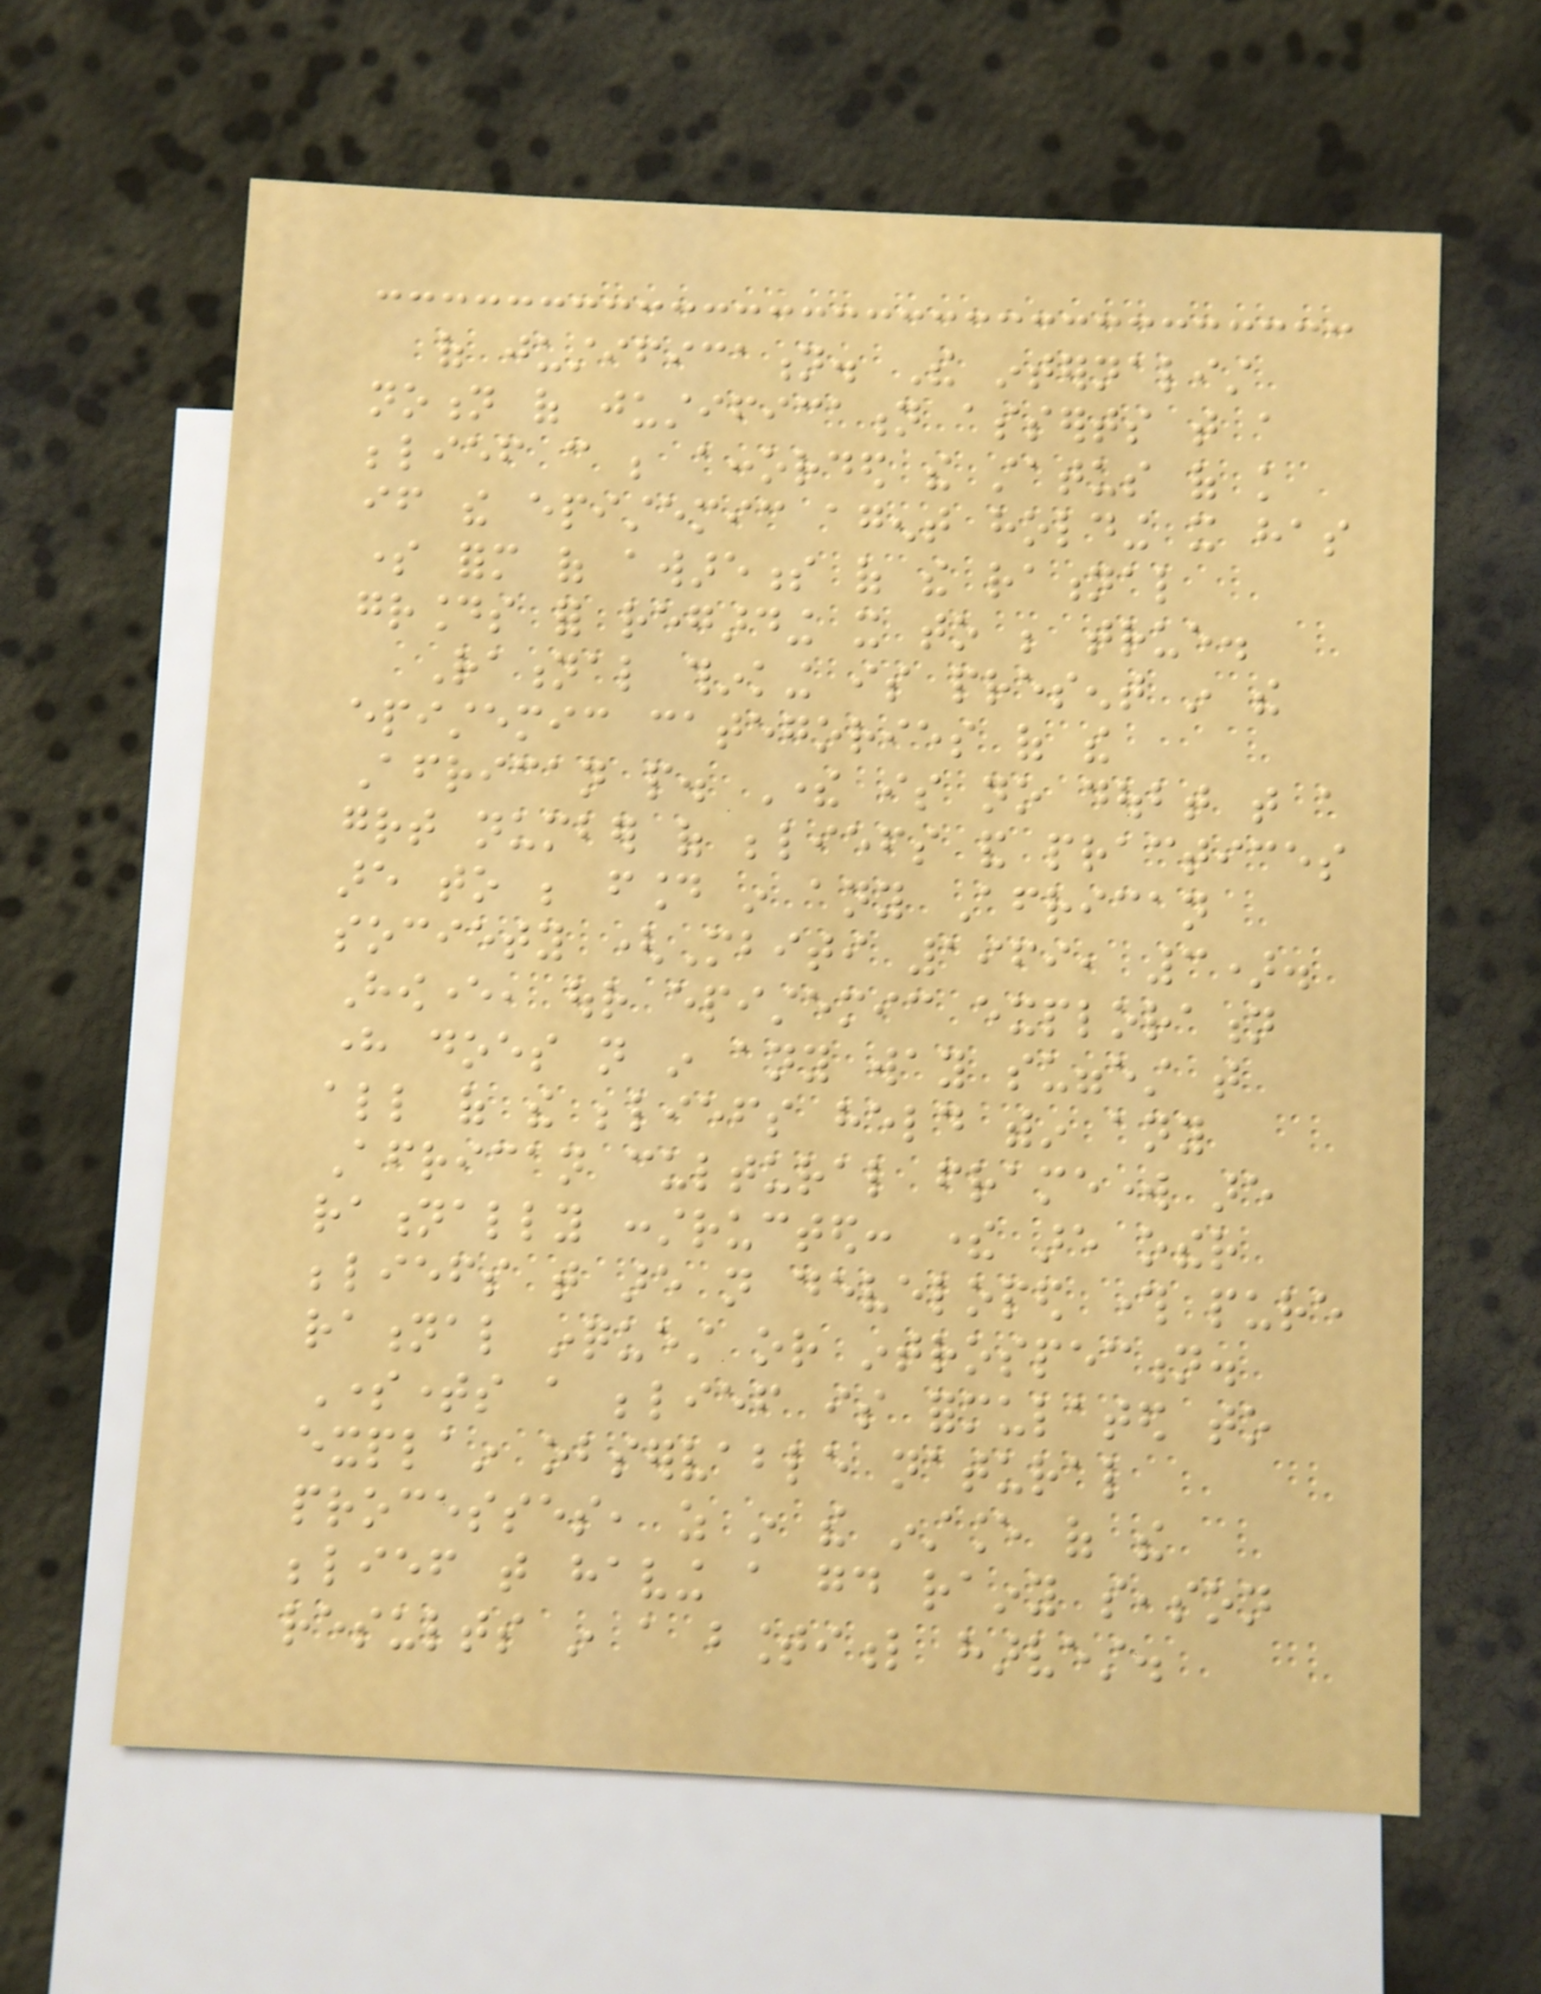of justification. The internalist
notion of justification asserts that a
belief can be accorded the status of knowledge
if the epistemic agent holding it has
some form of awareness of the rational
grounds for regarding it to be true.
Rational thinking is present in the
epistemic categories of the
African people. There is no doubt that a
great number of beliefs and practices
are to be found in any African
society (Mbiti 1969, 3).
However, our epistemic exploration
here does not in any way suggest that
all of the beliefs held within any
African cultural framework are
rationally constructed: there are other
beliefs that are not developed through pure
rational inquest or introspection.
Sometimes a belief is formulated to
explain observable natural
processes, as in the instance of the
belief that having a good rainy season
results in a bountiful harvest.
